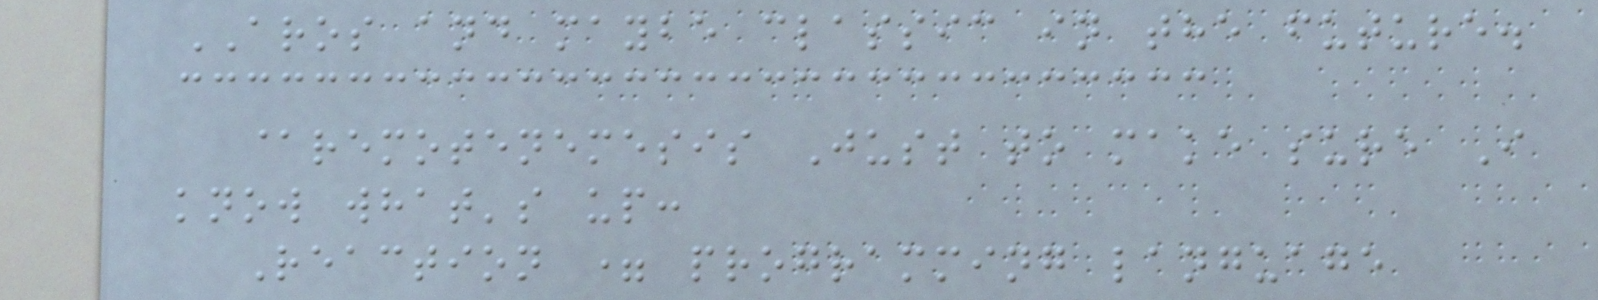AROS and maybe classic in the future.
@remotenemesis Just to make sure I
know what's up:
Reaction = programming language
